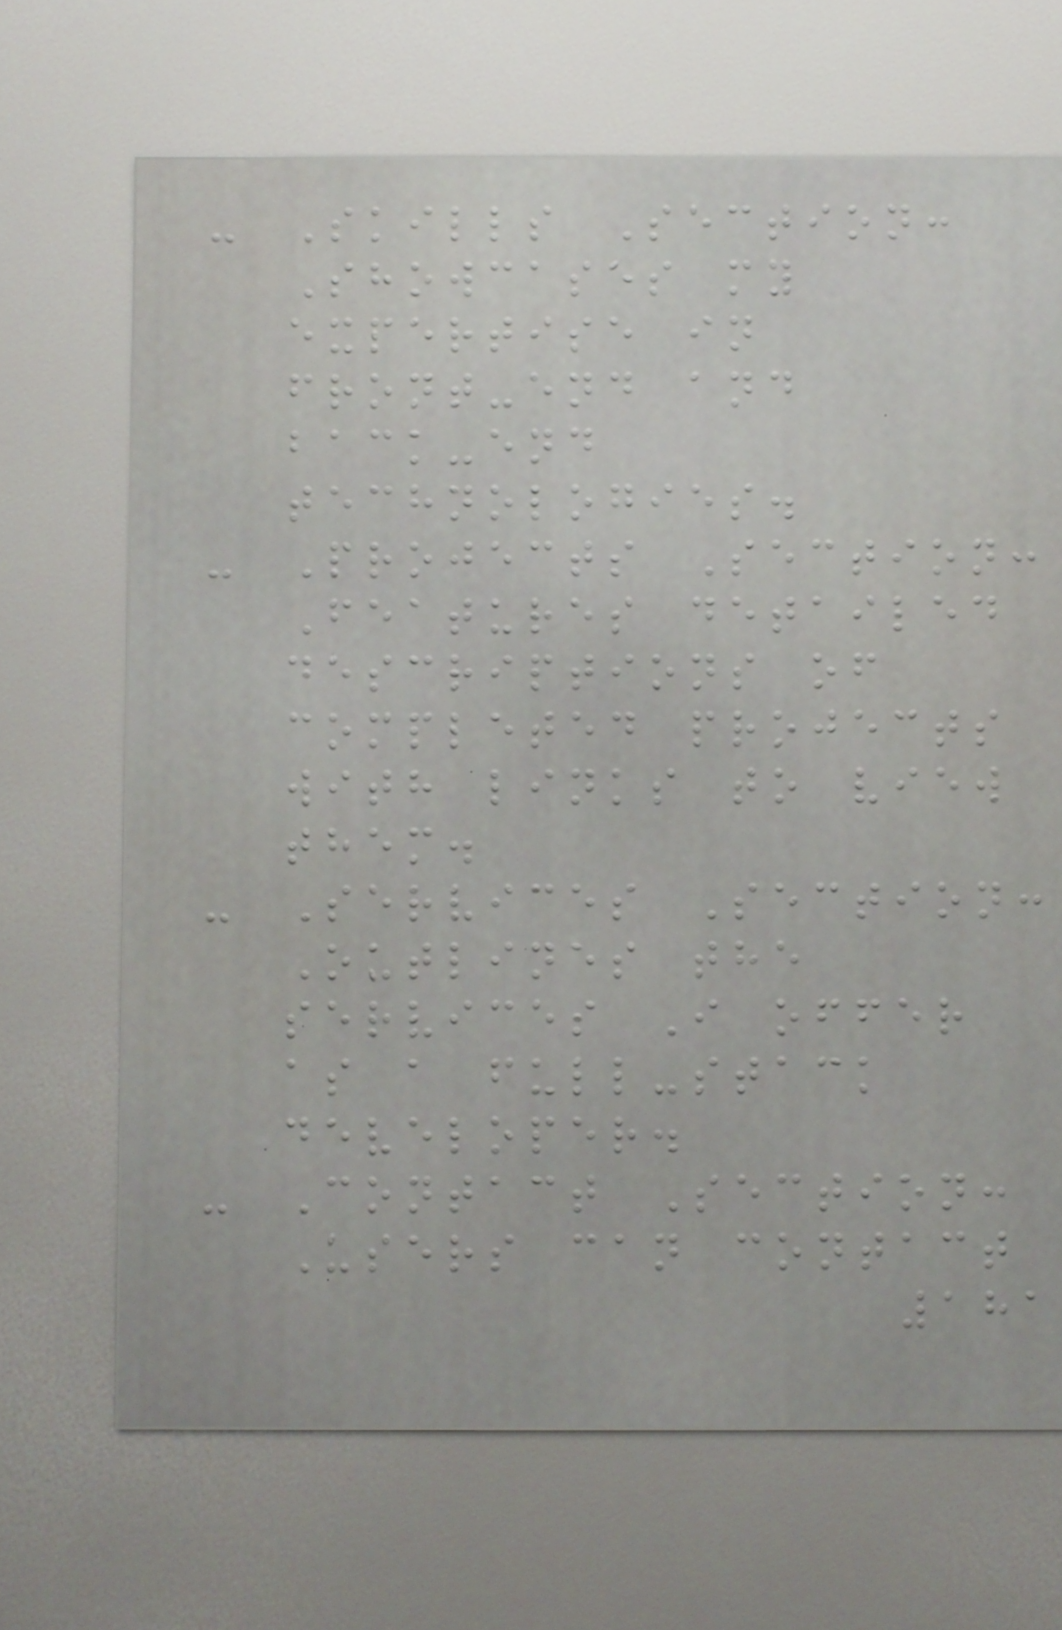- Skills Section:
Showcases my
expertise in
front-end and
back-end
technologies.
- Projects Section:
Features detailed
descriptions of
completed projects
with links to view
them.
- Services Section:
Outlines the
services I offer
as a full-stack
developer.
- Contact Section:
Users can contact
181
